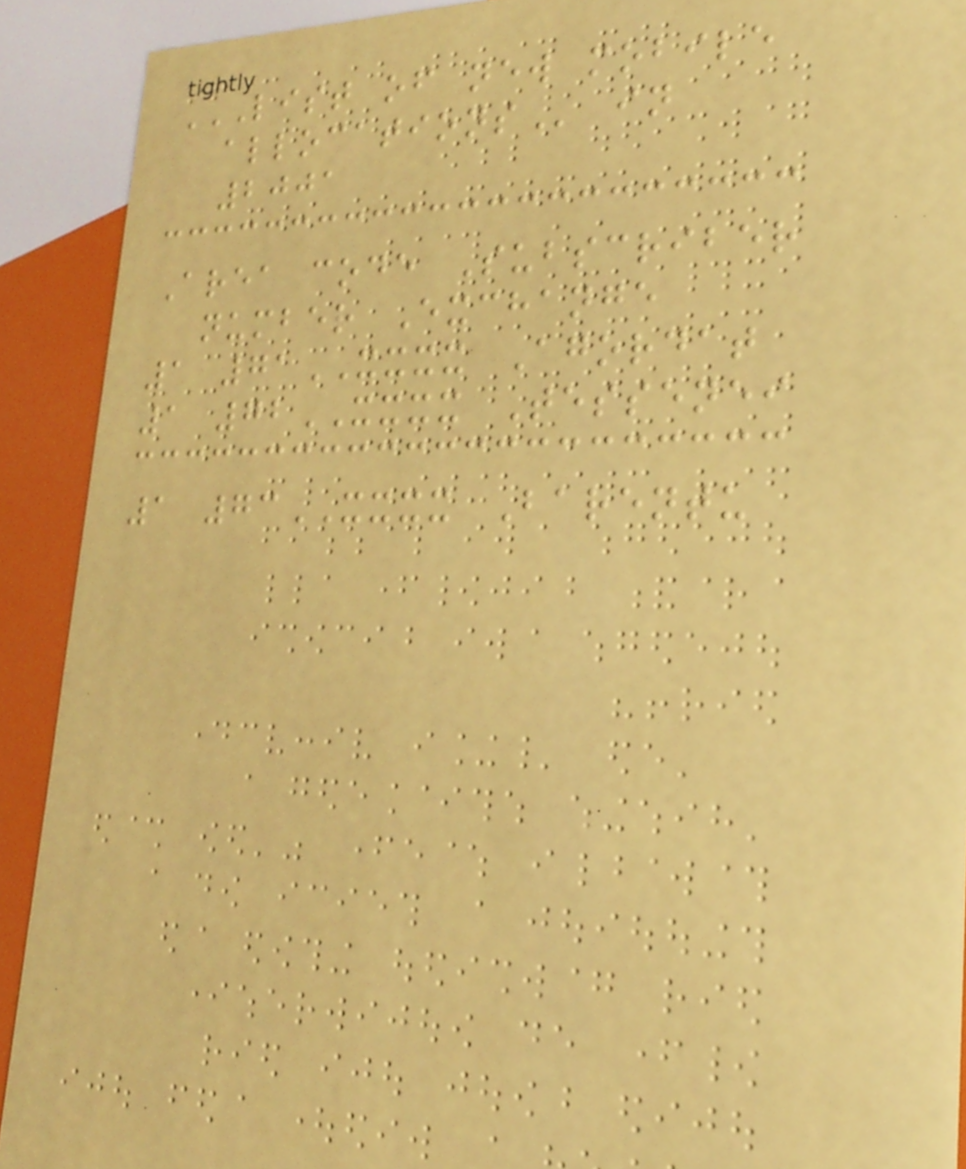LIST OF NEW MOBILE
ALLOCATIONS in
2001
Area code Subscriber
number Exchange
1 71XXXX Agordat
1 72XXXX Tessenei
1 73XXXX Barentu
